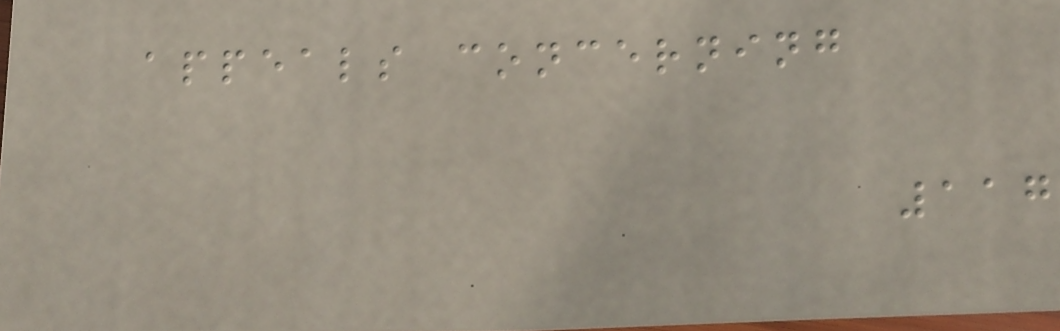appeals concerning
117
